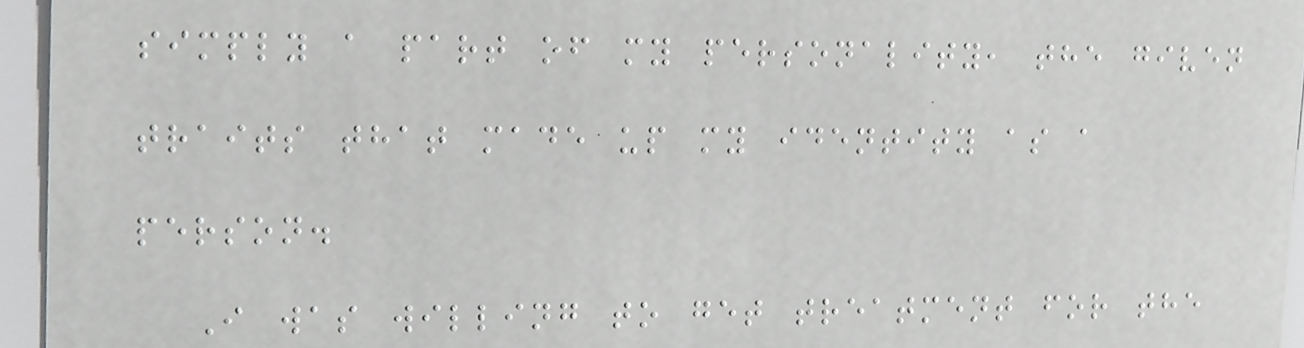simply a part of my personality, the given
traits that made up my identity as a
person.
I was willing to get treatment for the
